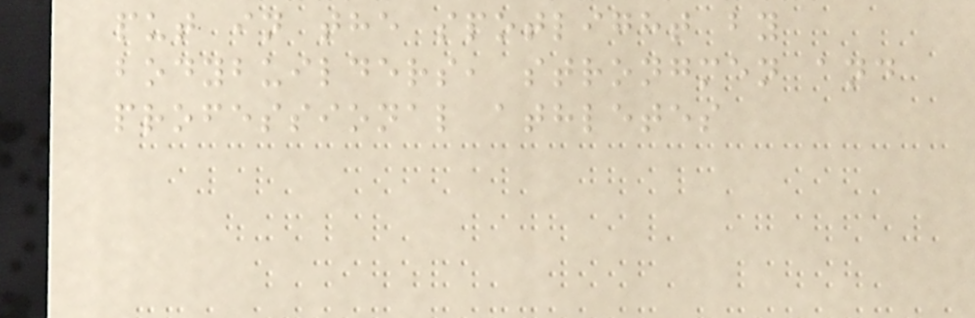put in the spotlight by
bodybuilders, strongmen and
professional athletes
